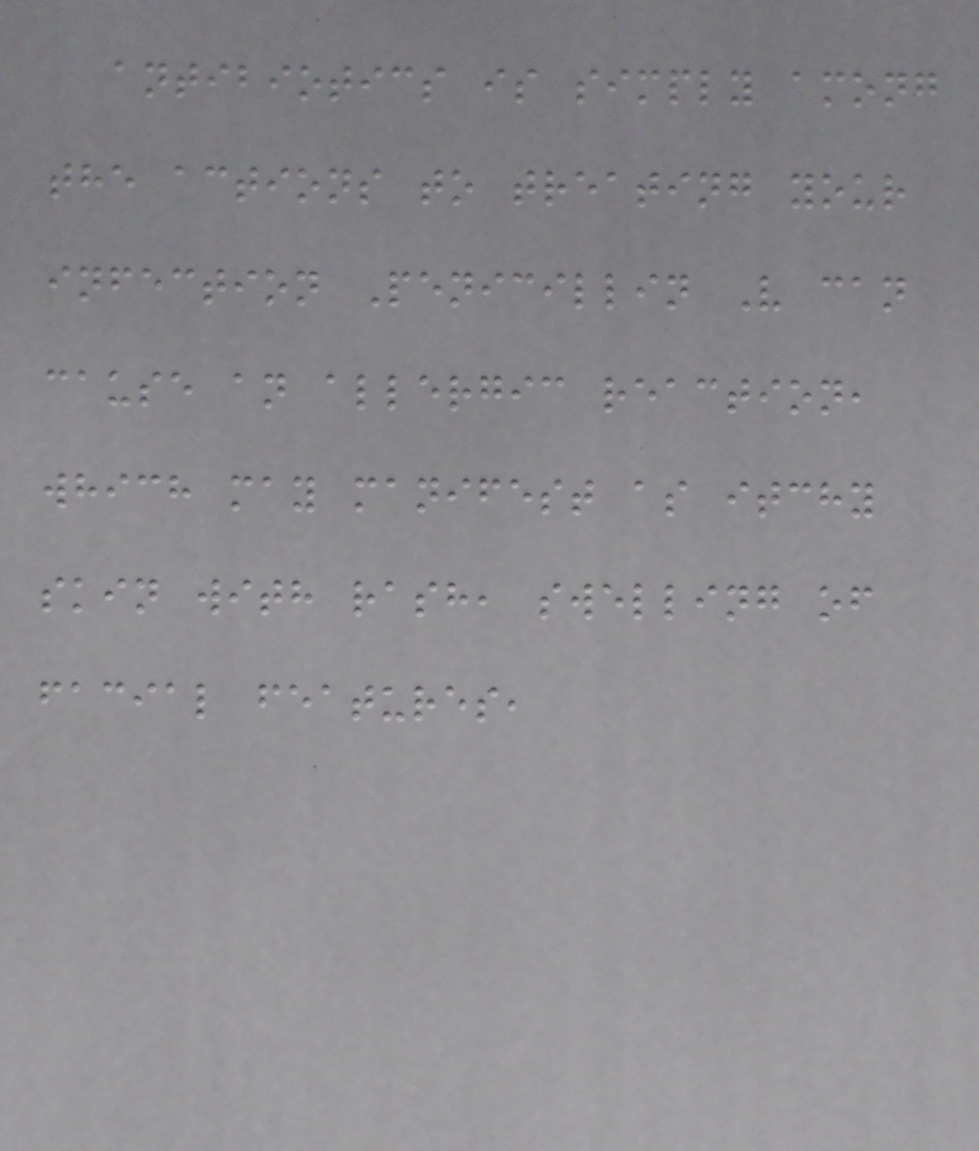antibiotics is simply among
the actions to treating your
infection Penicillin V can
cause an allergic reaction,
which may manifest as itchy
skin with rash, swelling of
facial features,
